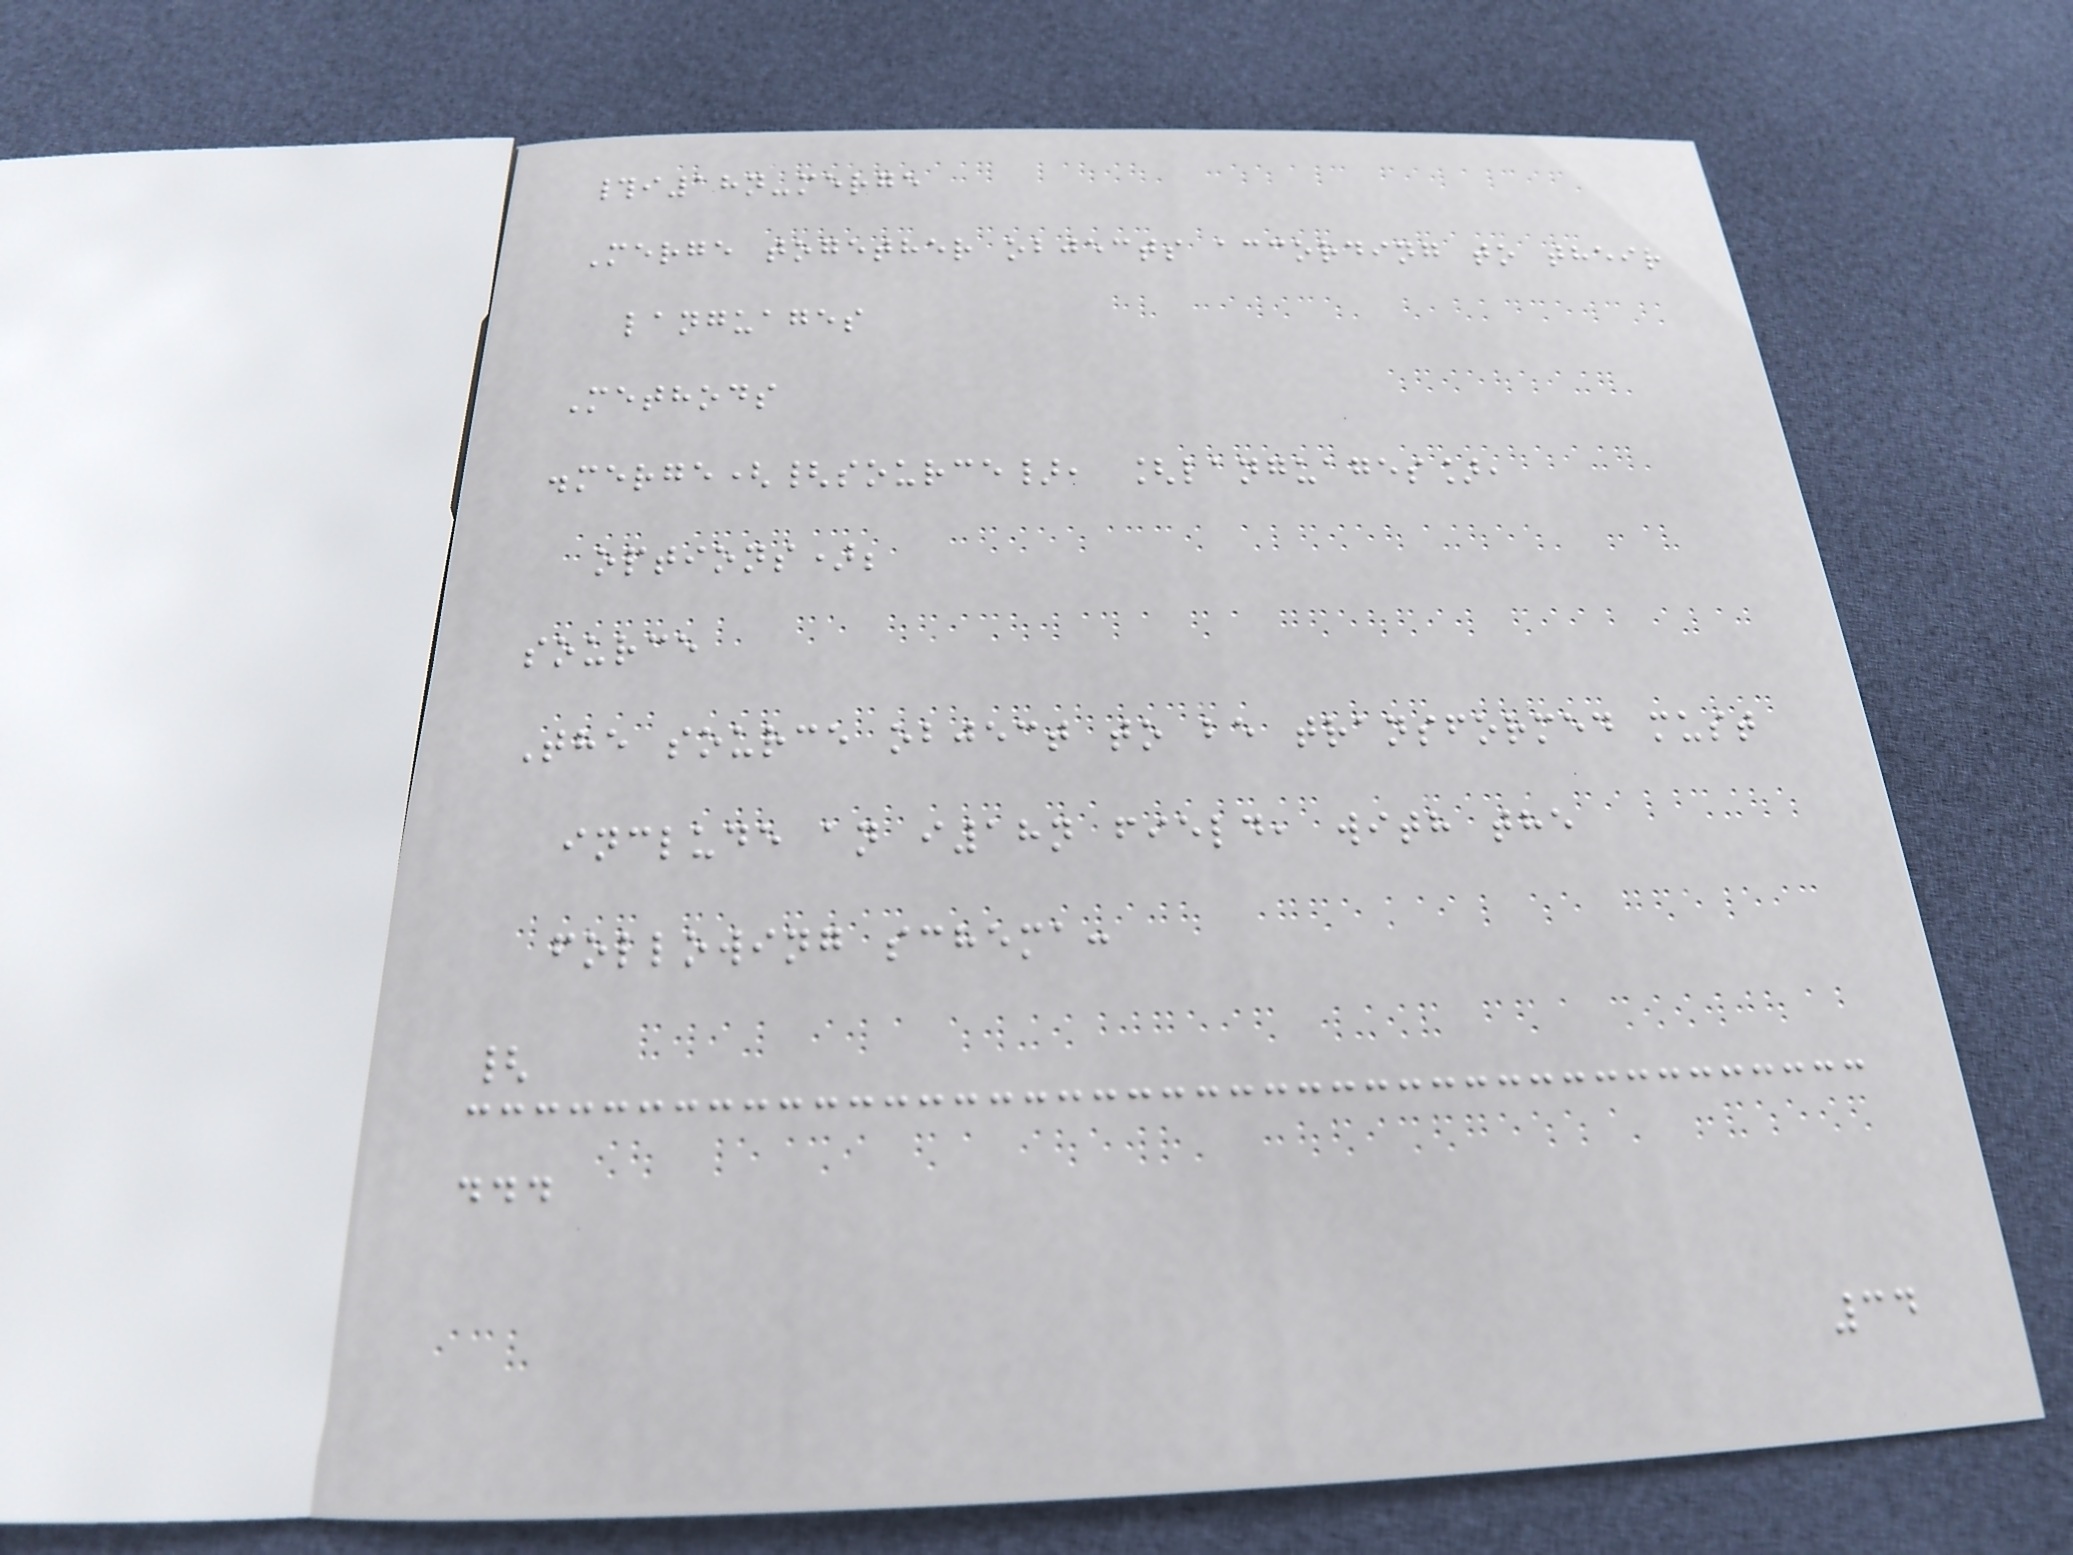#i18n-merge
Merge together objects according to their
languages
Methods
.merge({source}, [languages],
options);
source
The source object to be transformed must
include an i18n field, with the
following schema:
{
...
34
